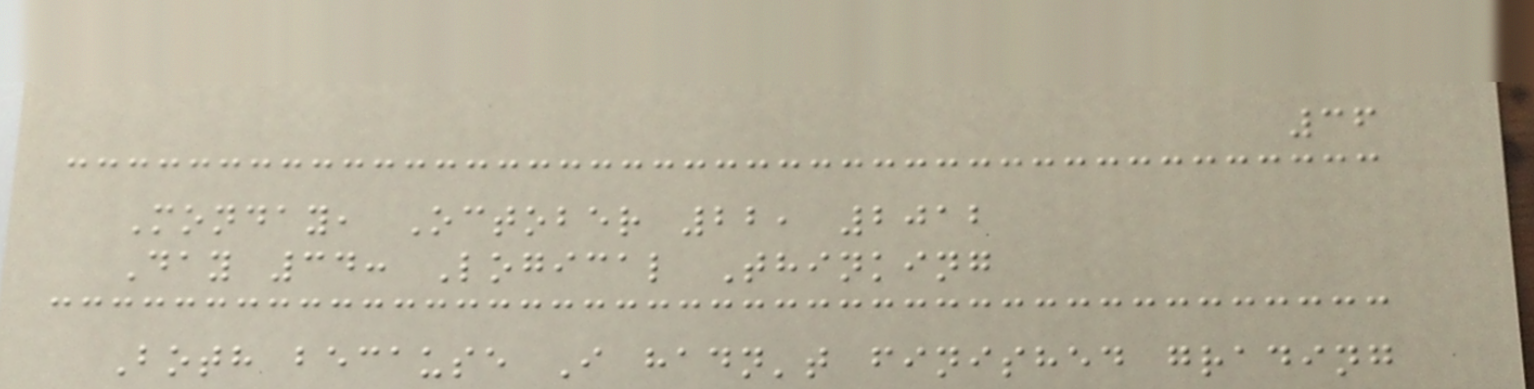36
Monday, October 22, 2012
Day 34: Logical Thinking
Both because I hadn't finished grading
